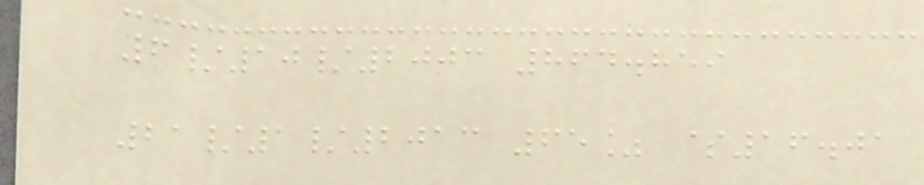6/10/2003 864.859
21/1/2013 65% $16.01
